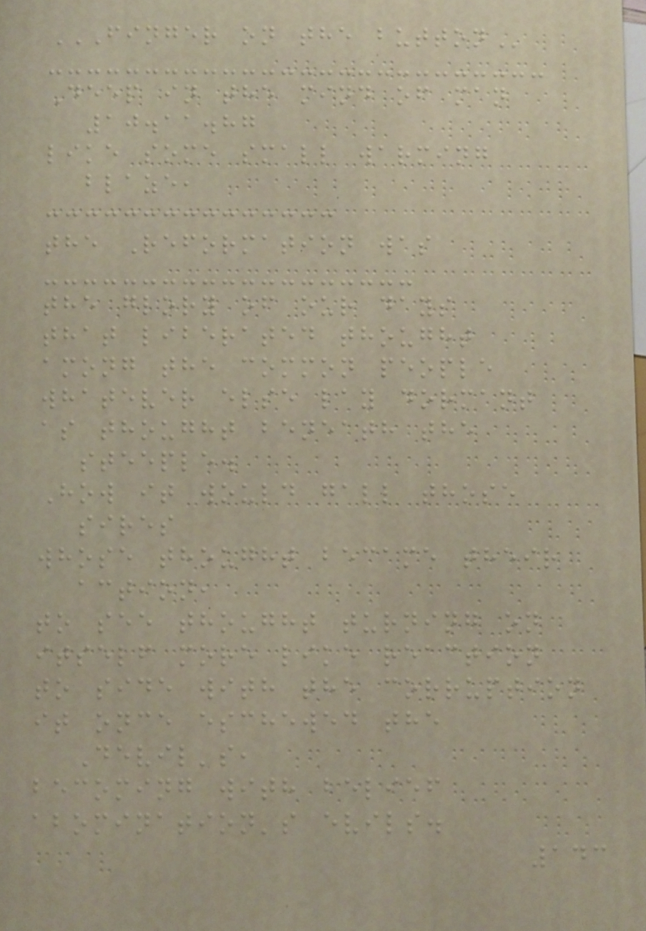FINGER ON THE BUTTON
Deep in the mind of man
10.11.87
like some small warming
blaze,
the Reformation was
the glory of our days
that liberated thought
among the common people
whatever else lay dormant
as thought beneath the
steeple.
How it would gall those
sires
whose thought became their
action,
to see thought turning on
itself more like reaction
to side with the corruption
it once eschewed the
Devil's,
becoming with belief
abomination's evils.
143
